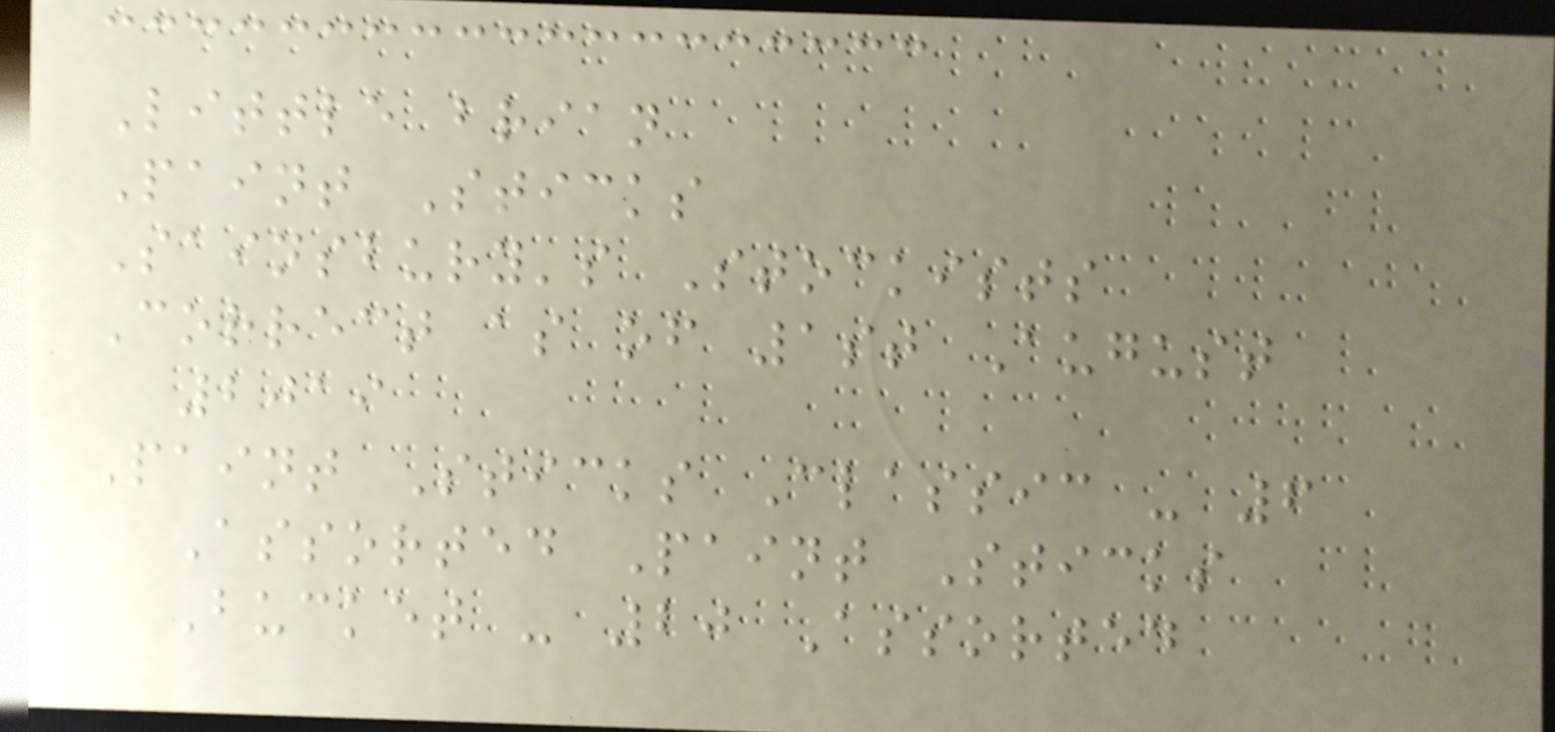Little brian
Paint Sticks
Sainsbury's Stockists
Correct as of 1st August
2019
Paint Sticks Classic - 6
Assorted Paint Sticks
Bucket - 20 Assorted
